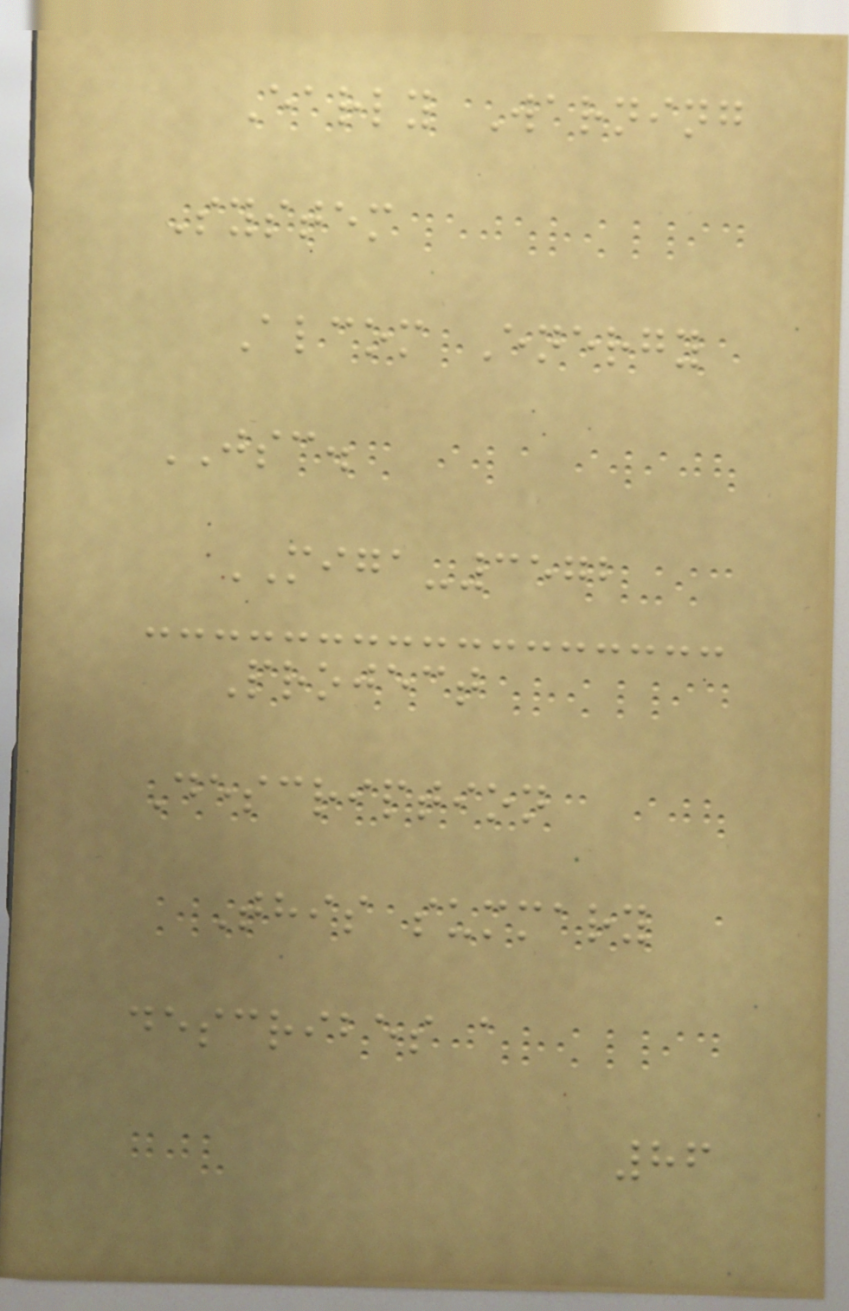Early Warning
System
Alcom Energy
JSC.
MIGA-3572
Project
Description
This summary
describes a
86
